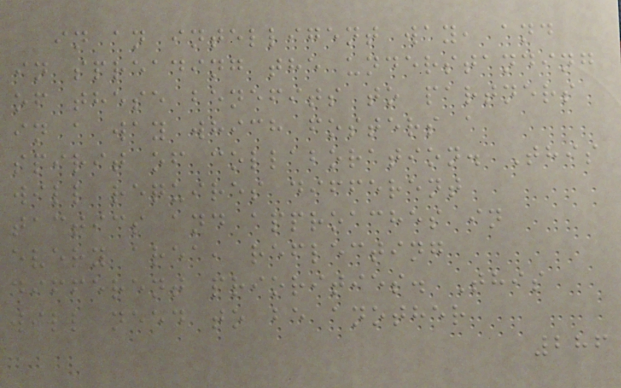in an intelligent way, and
in spreading the understanding
of these benefits to partners
in a way which fosters a
spirit of collaboration. This
will requires different
tactics and approaches in
every area, reflecting
different priorities. This
will need to be another
286
